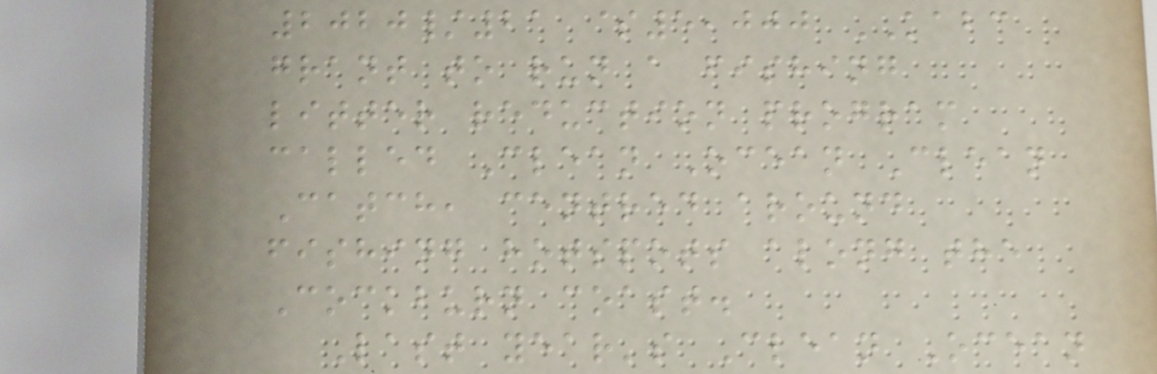2020/21 $5,000 KABC
grant to run a fishing
litter reduction program
called Clean Ocean Clean
Catch, centred around
fishing hotspots along the
Cockburn coast.
Last year's Clean Ocean
